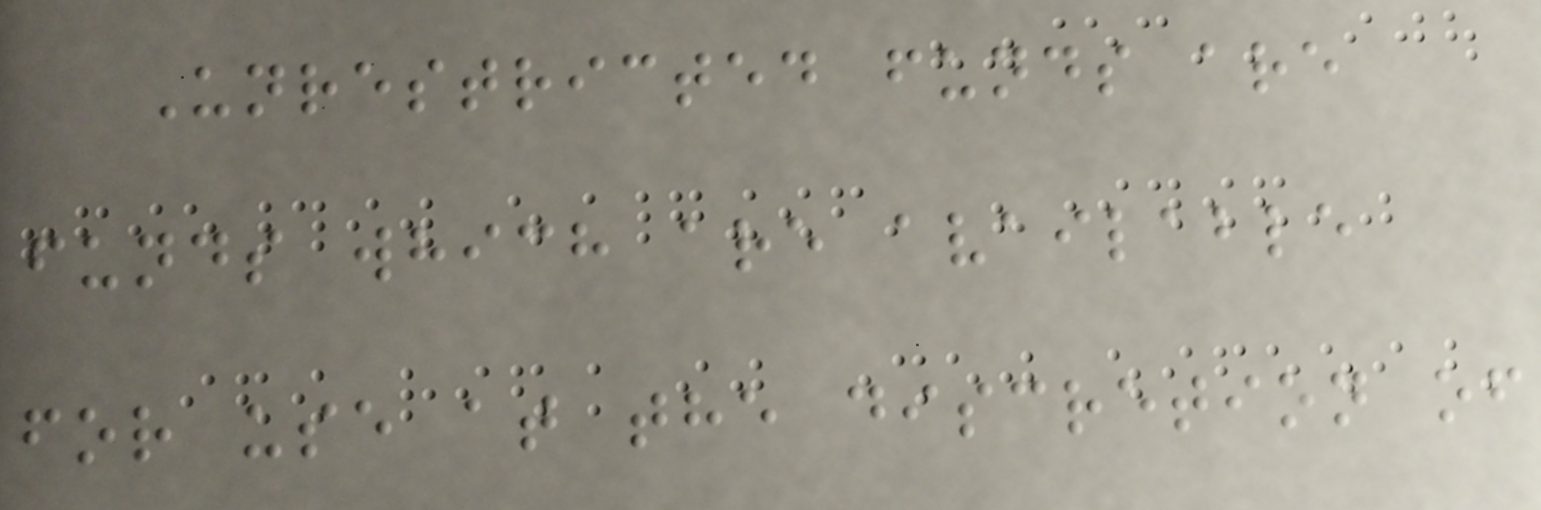Unrestricted funds are
funds which are available
for use at the discretion of
